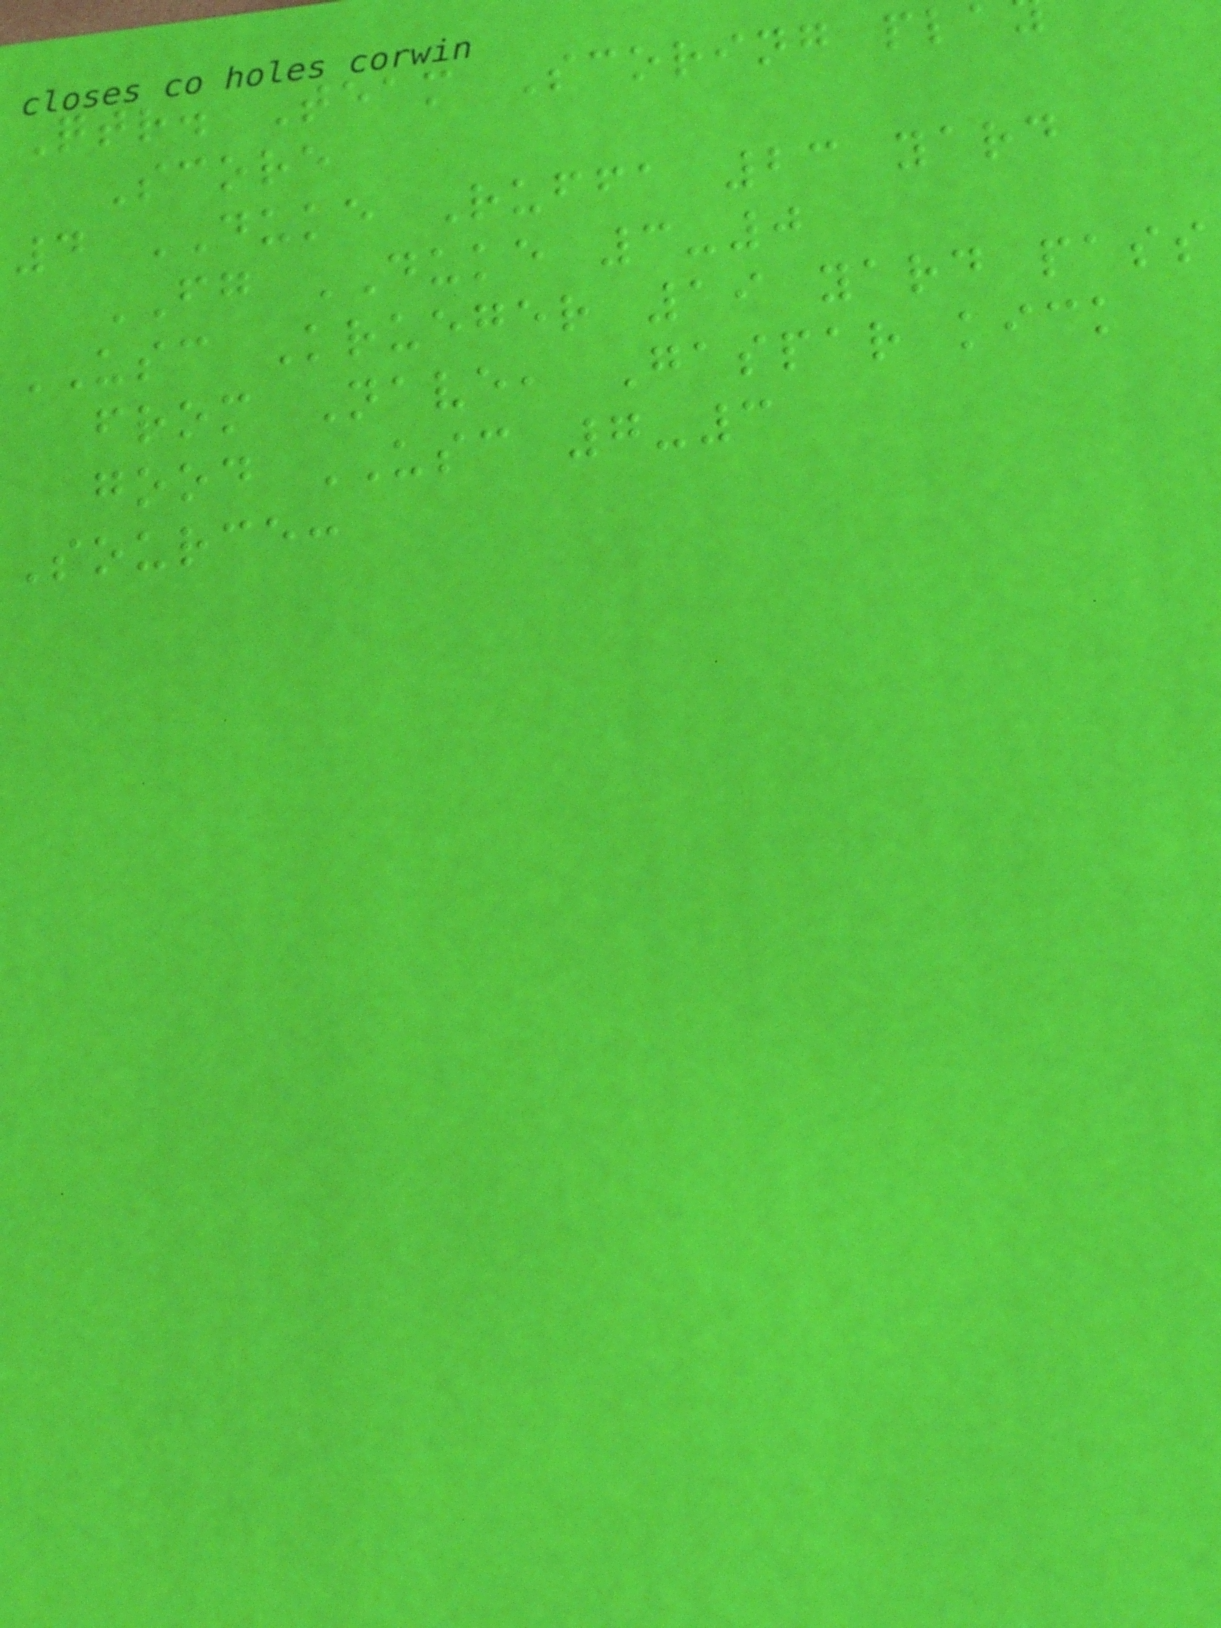Qtr. Team Scoring pl
Score
4 DUKE Ruffa 23 yard
FG DUKE 3-0
USC Krueger 19 yard pass
from Nave, Gaspar kick
good USC 7-3
Source:
